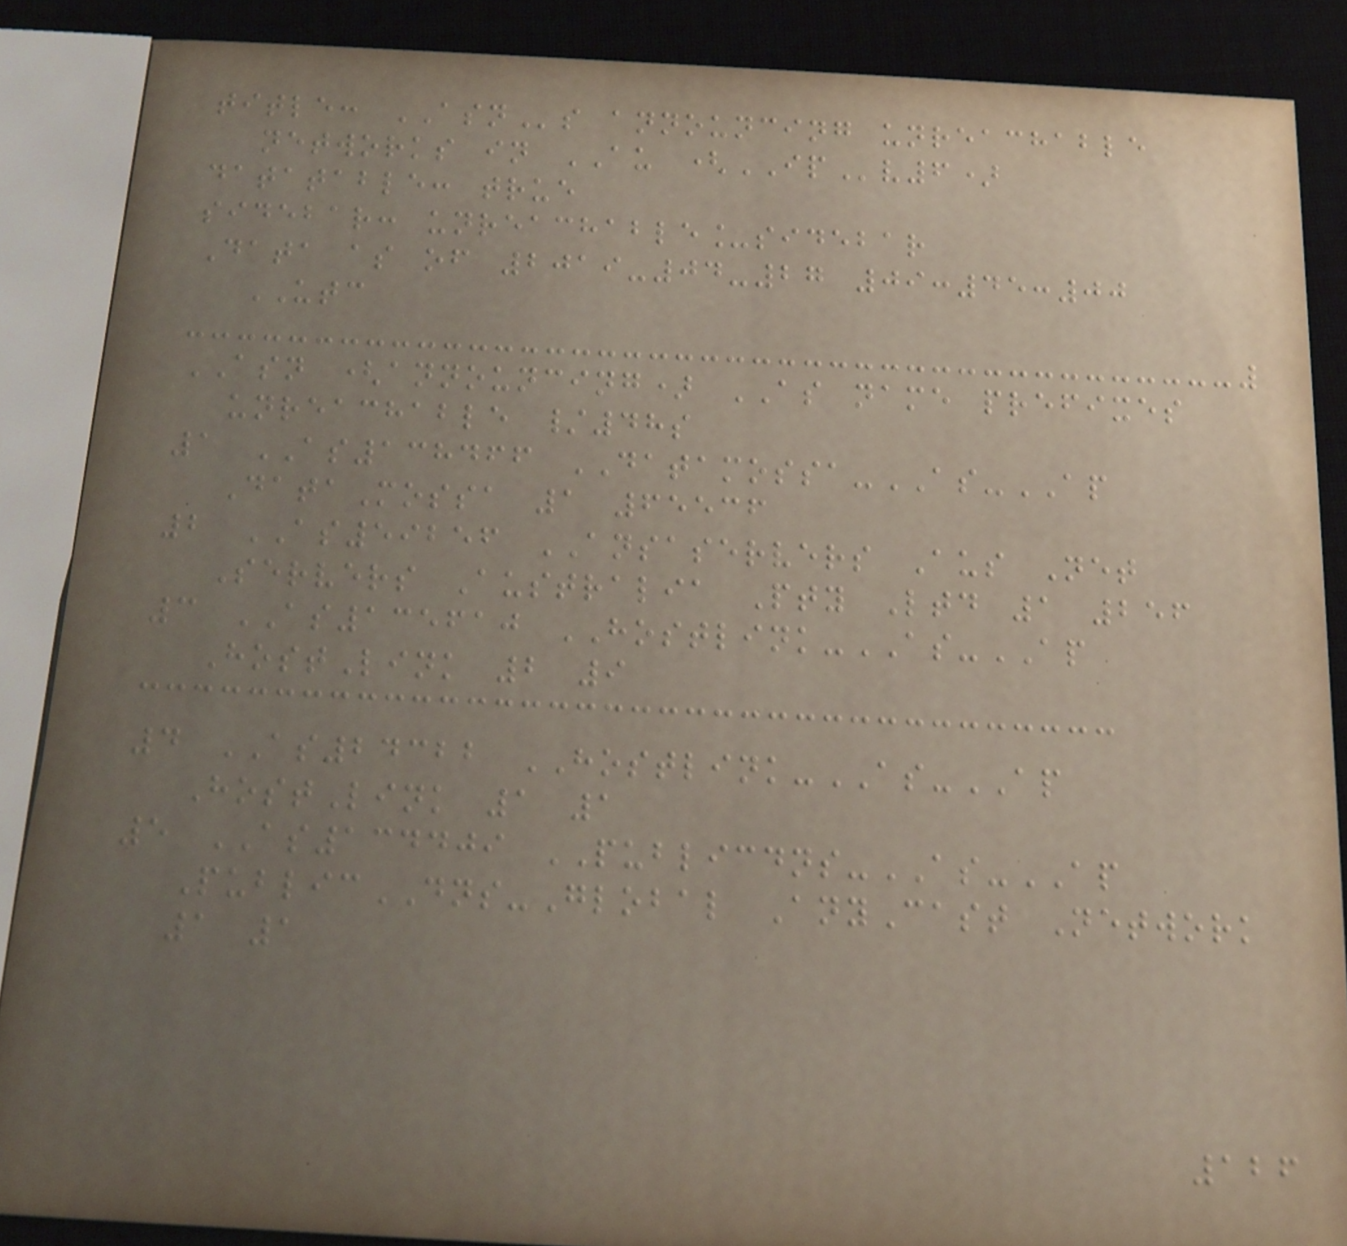title: ASNs announcing unreachable
networks in AU (IPv6)
datatable: true
sidebar: unreachable_sidebar
Data as of 2019-04-27 09:45:00
UTC
ASN (announcing) AS name prefixes
unreachable /48s
1 AS138466 DATAMOSSA-AS-AP
DataMossa 1 65536
2 AS59256 ANSASERVERS Aus Net
Servers Australia Pty Ltd 1 256
3 AS135610 HOSTLINK-AS-AP
HostLink 2 9
4 AS24322 HOSTLINK-AS-AP
HostLink 1 1
5 AS134409 PUBLICDNS-AS-AP
PublicDNS-Global AnyCast Network
1 1
126
